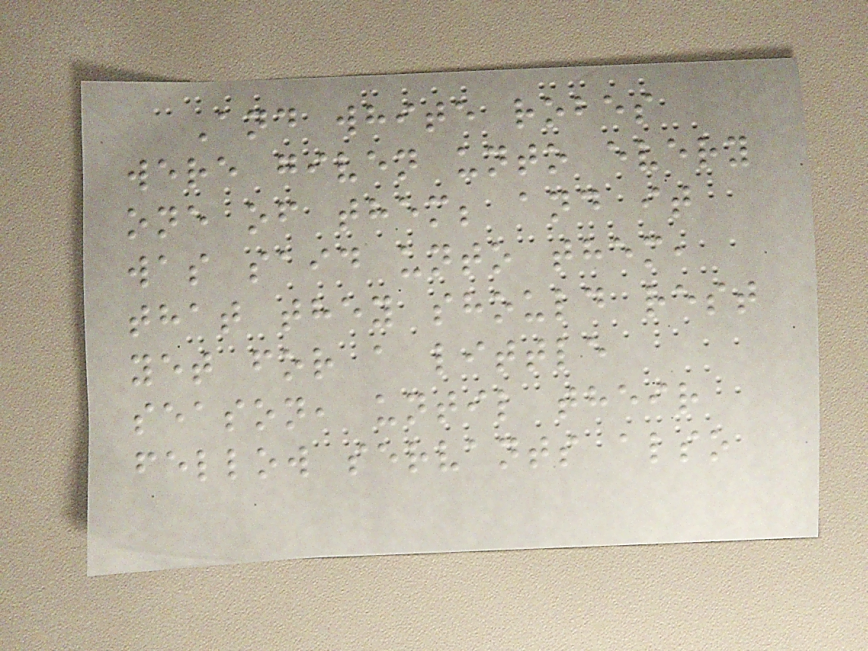And white robes
were given unto every
one of them; and it
was said unto them,
that they should rest
yet for a little
season, until their
fellow servants also
